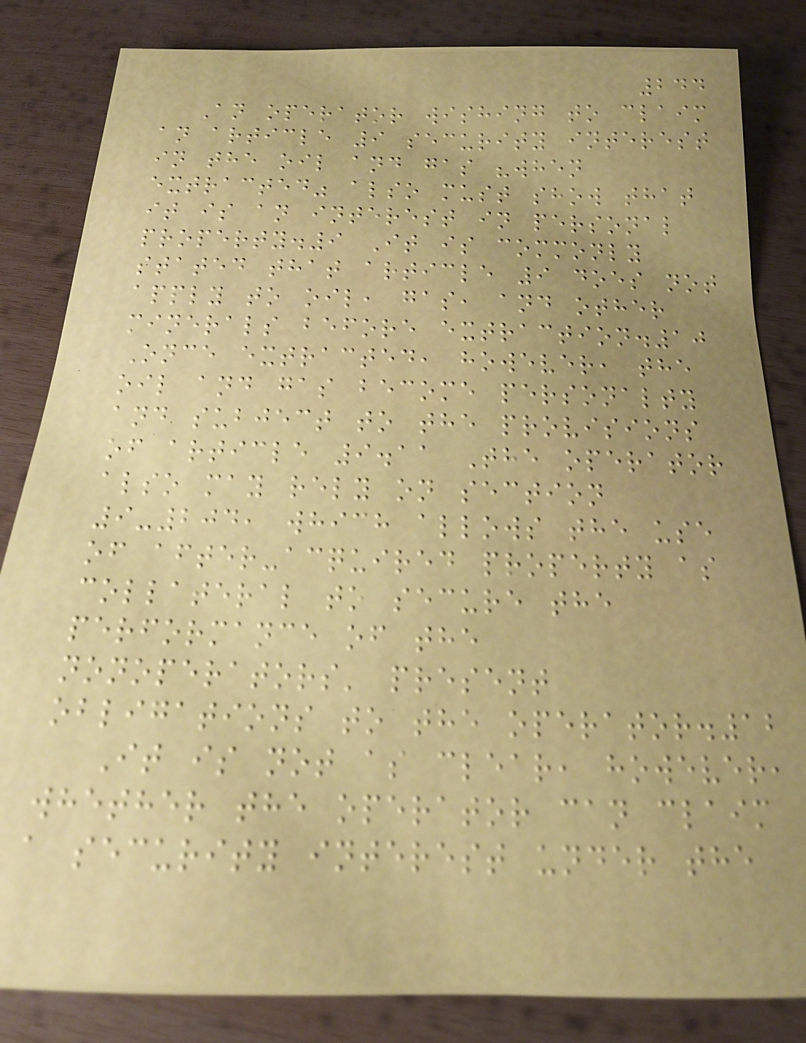244
An operator wishing to claim
an article 9 security interest
in the oil and gas "when
extracted" also must show that
it is an interest in personal
property.9 It is commonly
stated that article 9 does not
apply to oil, gas, and other
minerals before extraction.10
Once extracted, however, the
oil and gas become personalty
and subject to the provisions
of article 9.11 The operator
also may rely on section
9-204, which allows the use
of after-acquired property as
collateral to secure the
performance of the
nonoperators' present
obligations to the operator.12
It is not as clear, however,
whether the operator can claim
a security interest under the
